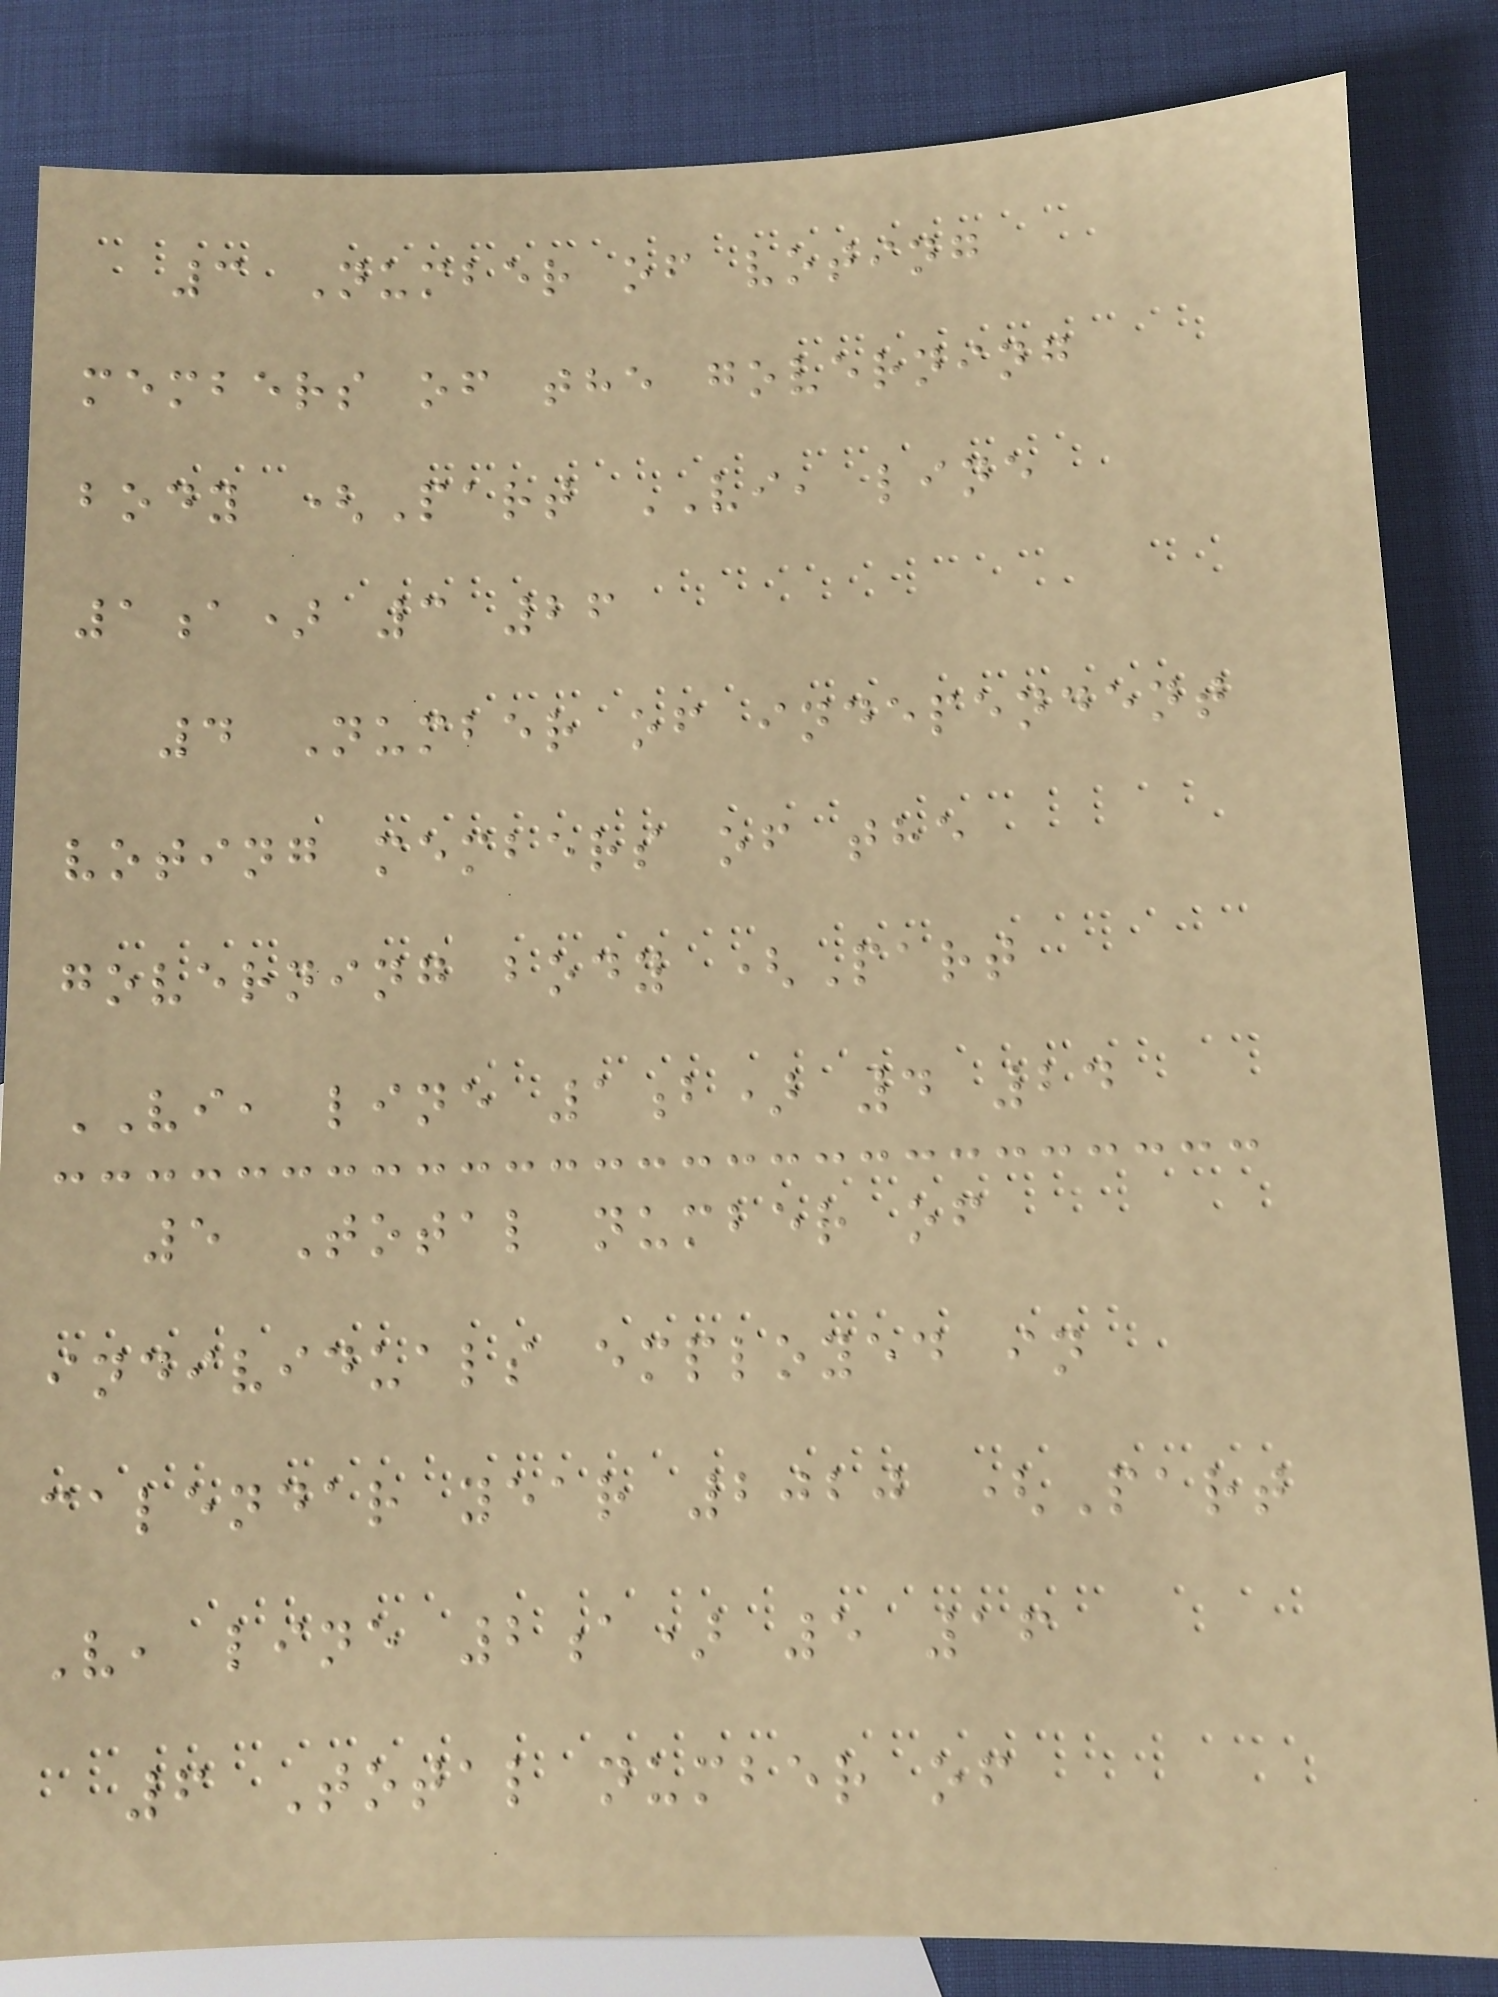3 Number of voting
members of the governing
body (Part VI, line
1a) 3 26
4 Number of independent
voting members of the
governing body (Part
VI, line 1b) 4 24
5 Total number of
individuals employed in
calendar year 2020 (Part
V, line 2a) 5 16
6 Total number of
